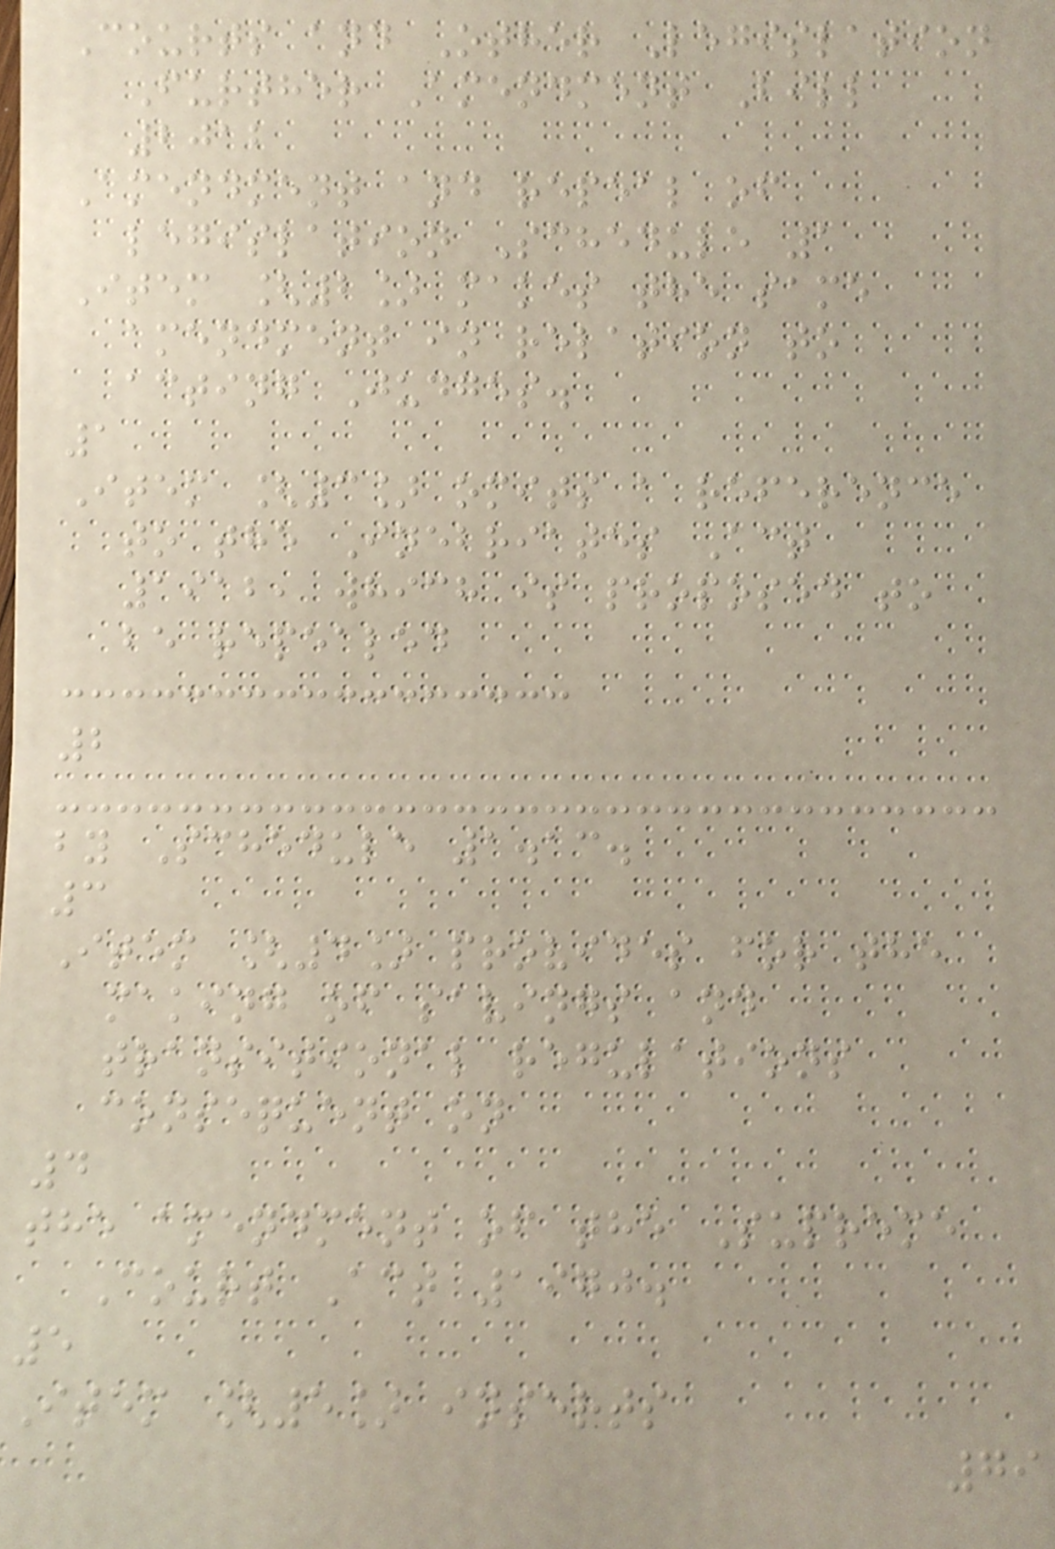Courts and Other Legislation
Further Amendment Bill
2012
Amendment and repeal of
legislation Schedule 1
Item [2] makes the same
amendment in relation to
acting Judges.
1
Item [3] omits a reference
to the Inebriates Act
1912, which is proposed to
be repealed
2
by Schedule 1.13.
3
Item [4] provides for the
making of savings and
transitional regulations
consequent on
4
the amendment of the Supreme
Court Act 1970.
5
Item [5] inserts
79
